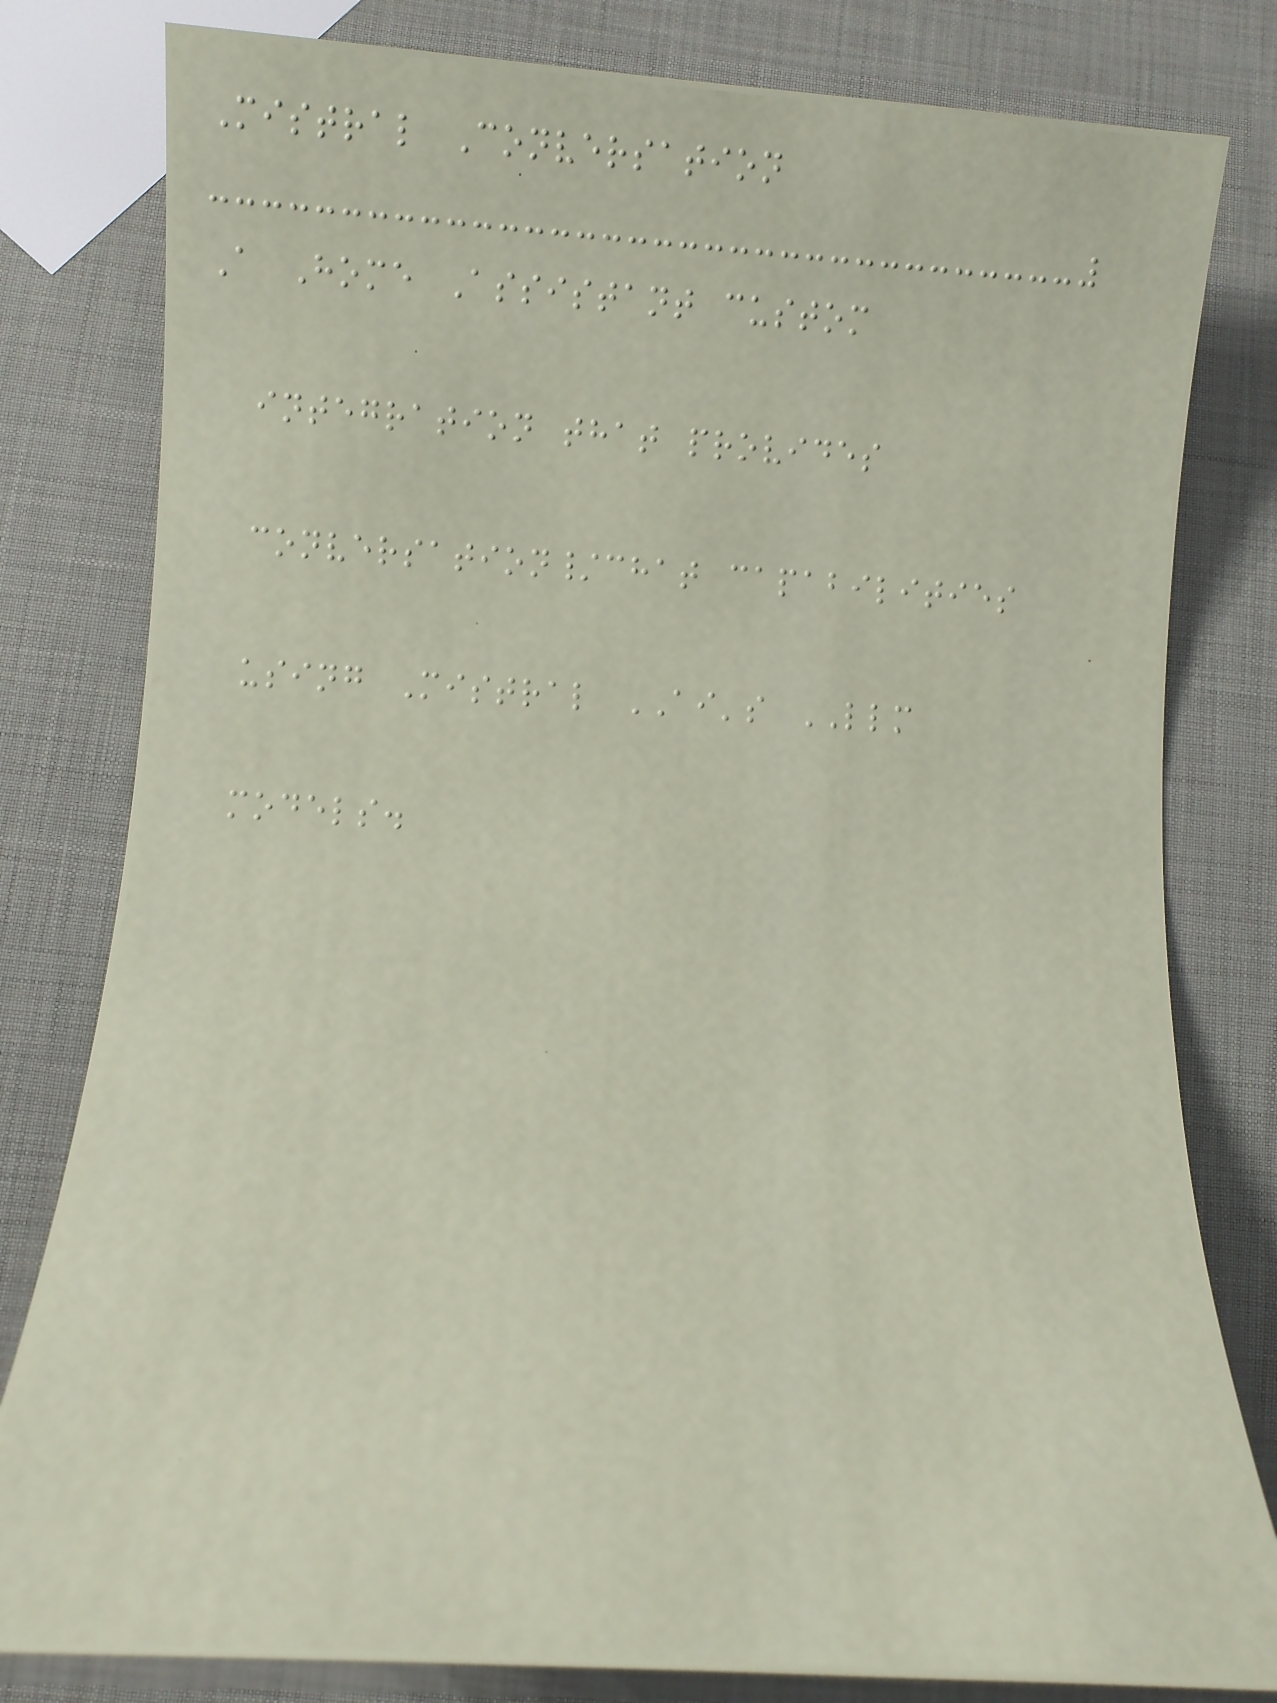Mistral Conversation
A Home Assistant custom
integration that provides
conversation/chat capabilities
using Mistral AI's LLM
models.
